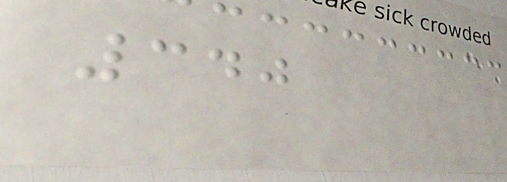340
